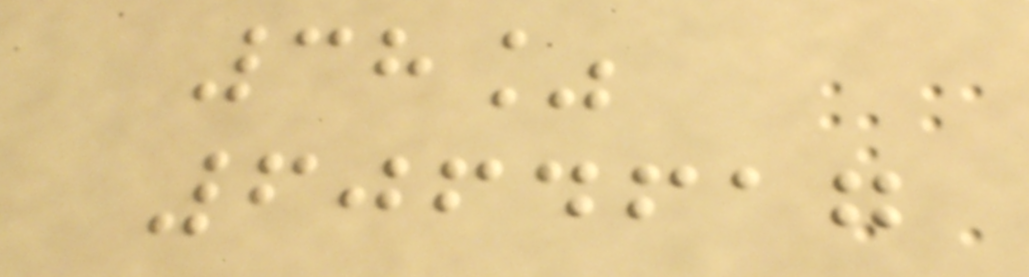38%
6064617
